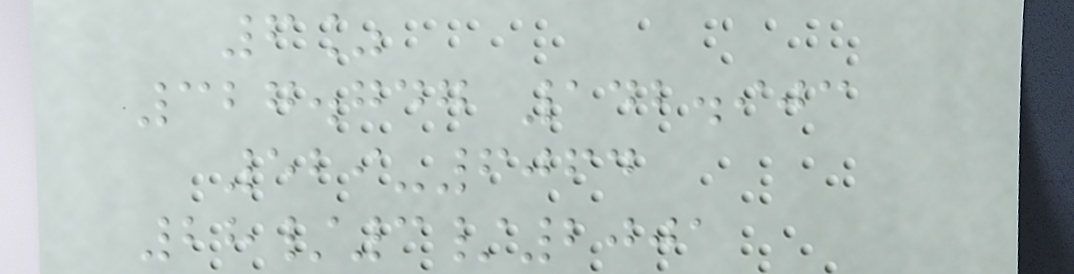6%
327.747 142.903
529-6064
28/3/2001
